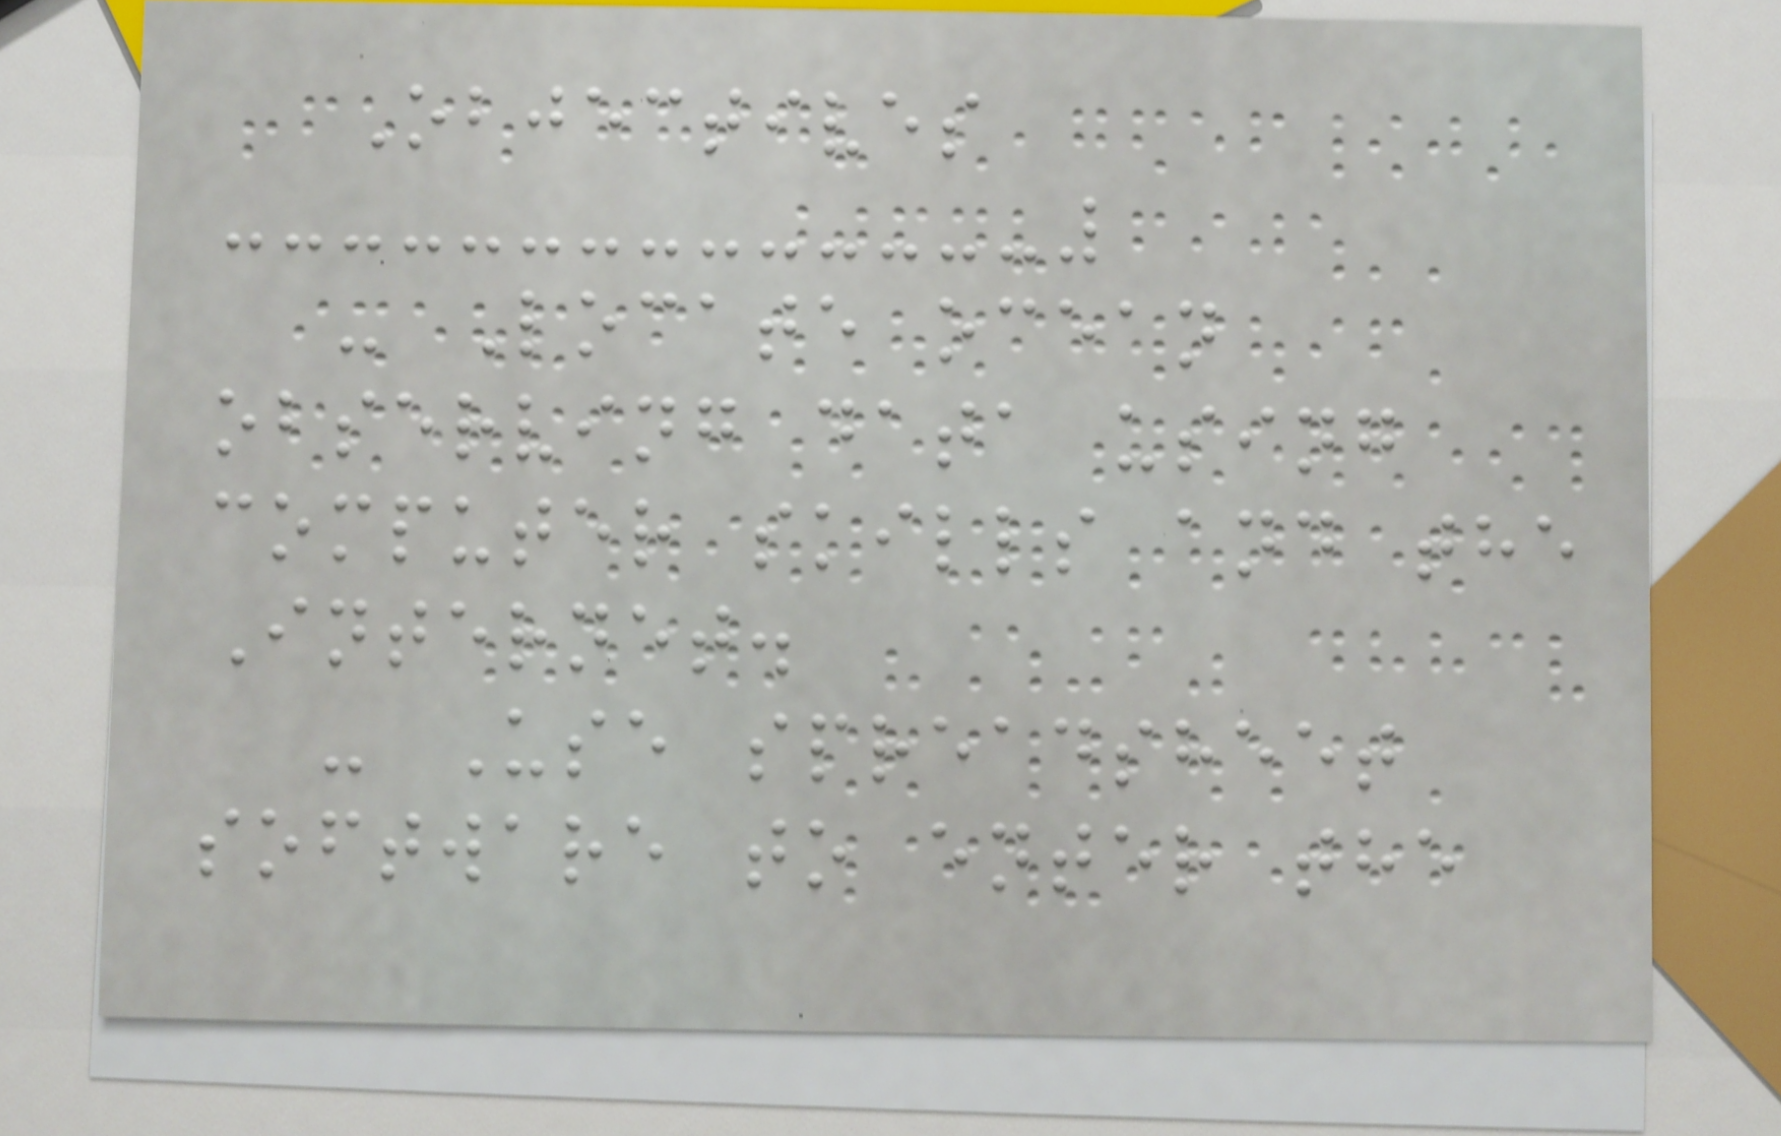Objectives
- Locate ocean
observing data using
computer skills and the
Internet.
- Use spreadsheet
software to enter the
